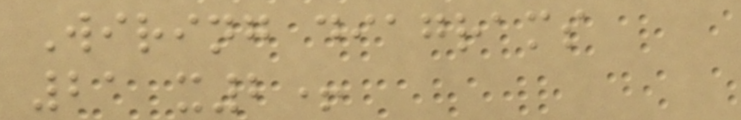Wiring diagrams
21 x2+
